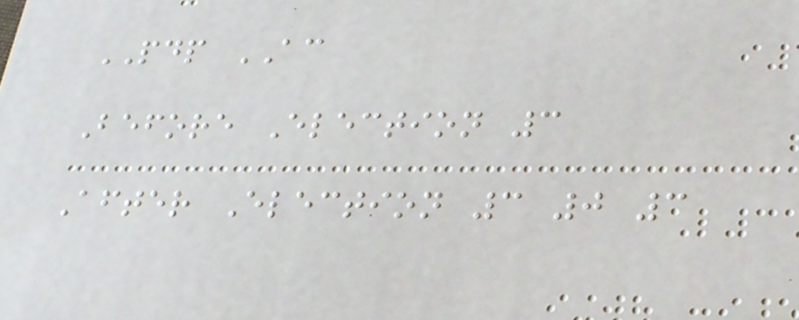PDP AC
Before Election 3
After Election 3 0 3
